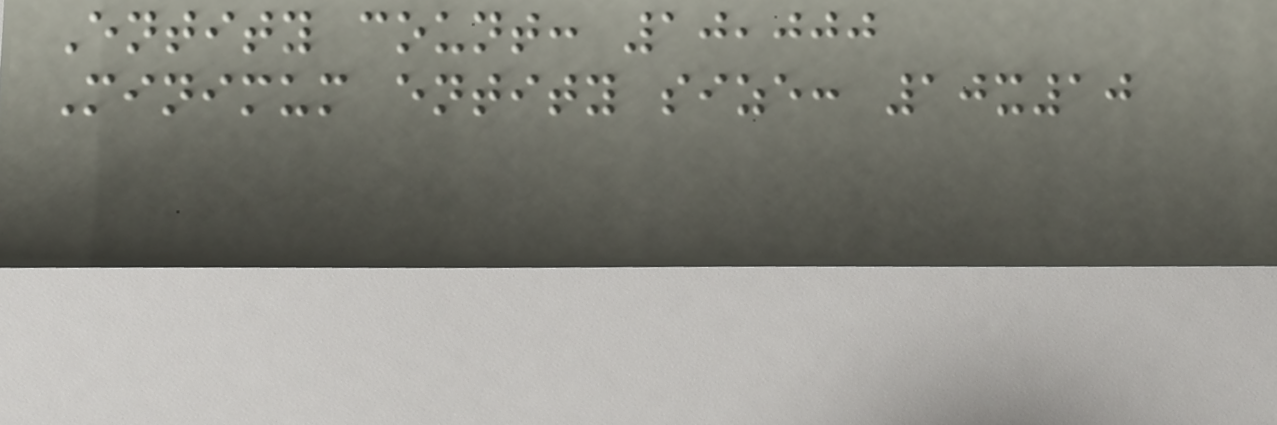Entity count: 10,000
Minimum entity size: 10x10
